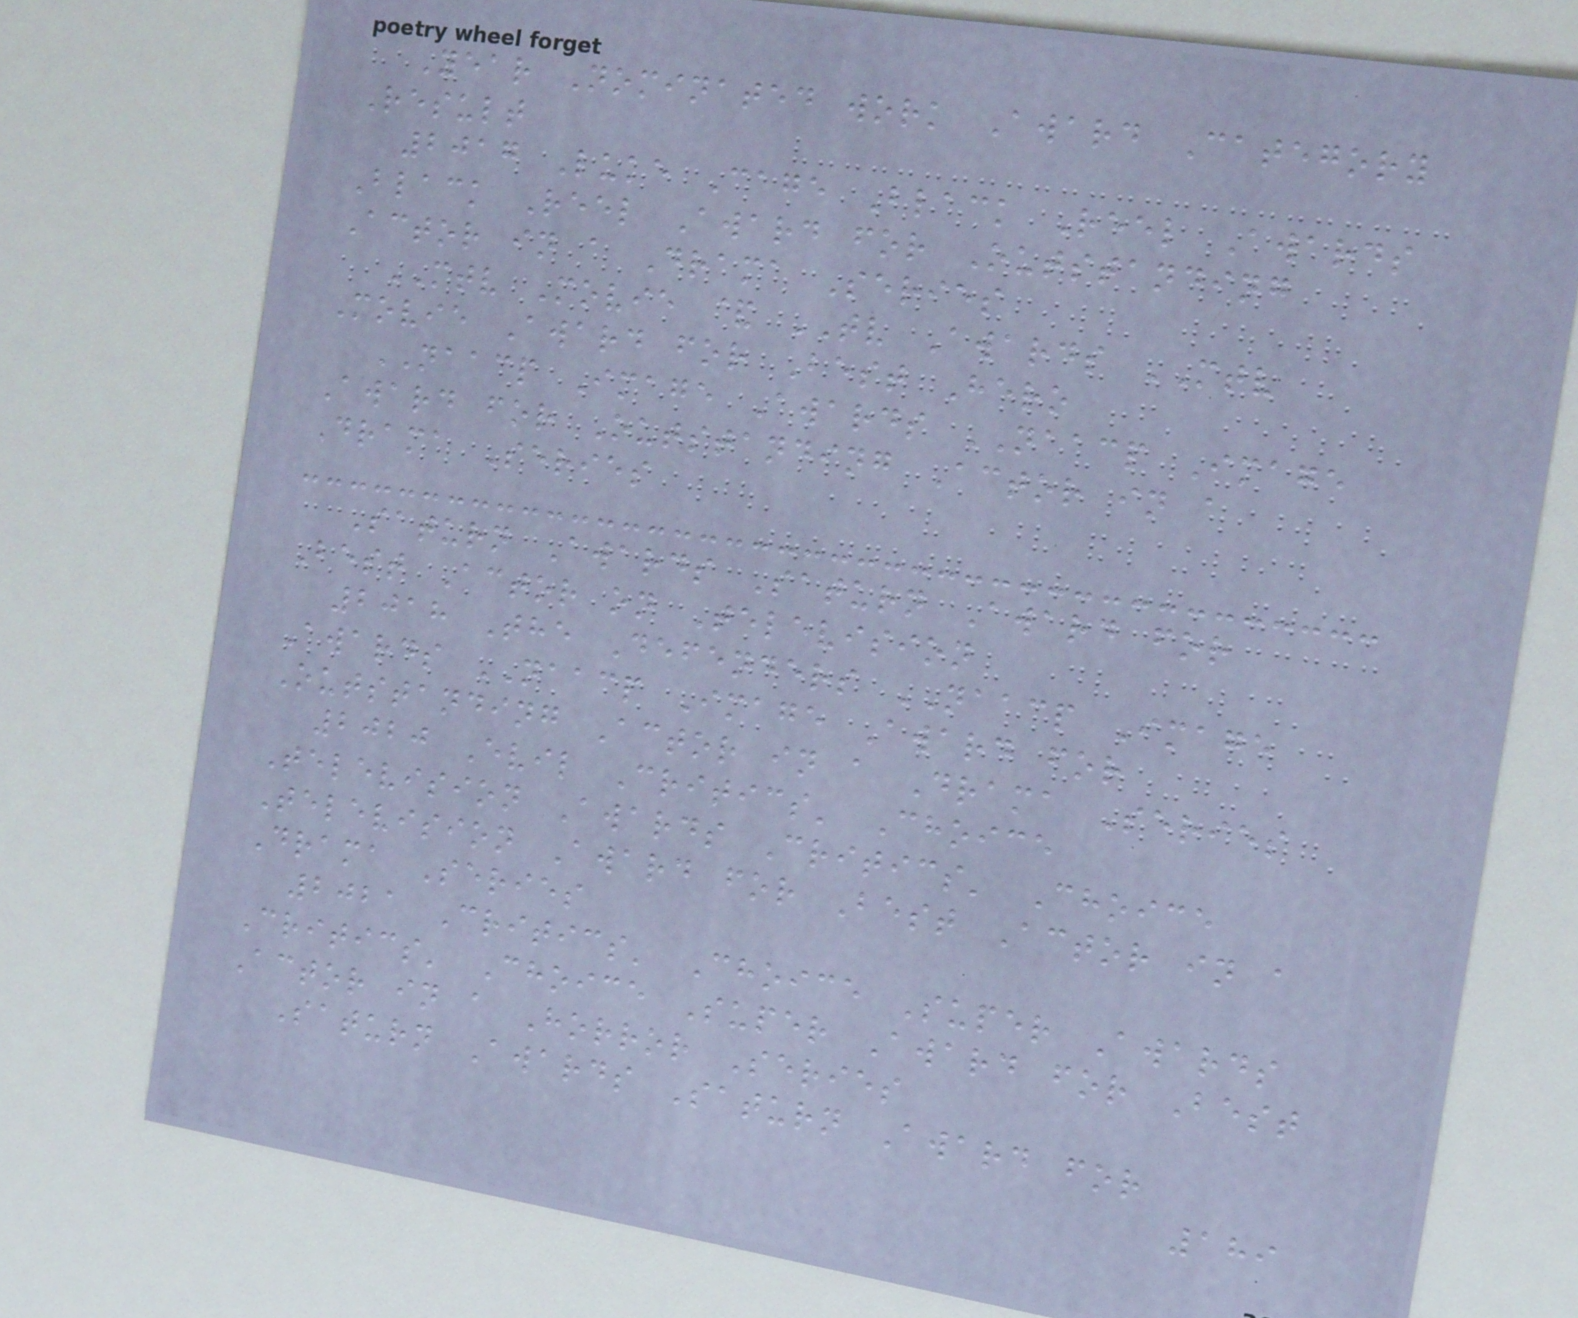Year Nominated work Award Category
Result
2017 Luke Cage Black Reel Awards
Black Reel Award for Outstanding
Actor in a Drama Series
MTV Movie & TV Awards MTV
Movie Award for Best Hero
NAACP Image Awards NAACP Image
Award for Outstanding Actor in a
Drama Series
Saturn Awards Saturn Award for
Best Actor on Television
2018 The Defenders NAACP Image
Awards NAACP Image Award for
Outstanding Actor in a Drama Series
2020 Evil Critics' Choice
Television Awards Critics' Choice
Television Award for Best Actor in a
Drama Series
2021 Critics' Choice Super Awards
Critics' Choice Super Award for Best
Actor in a Horror Series
Saturn Awards Saturn Award for
189
